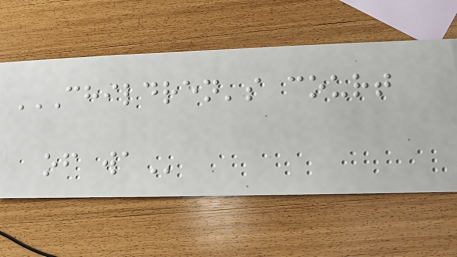CHILDREN'S COURT
OF WA
